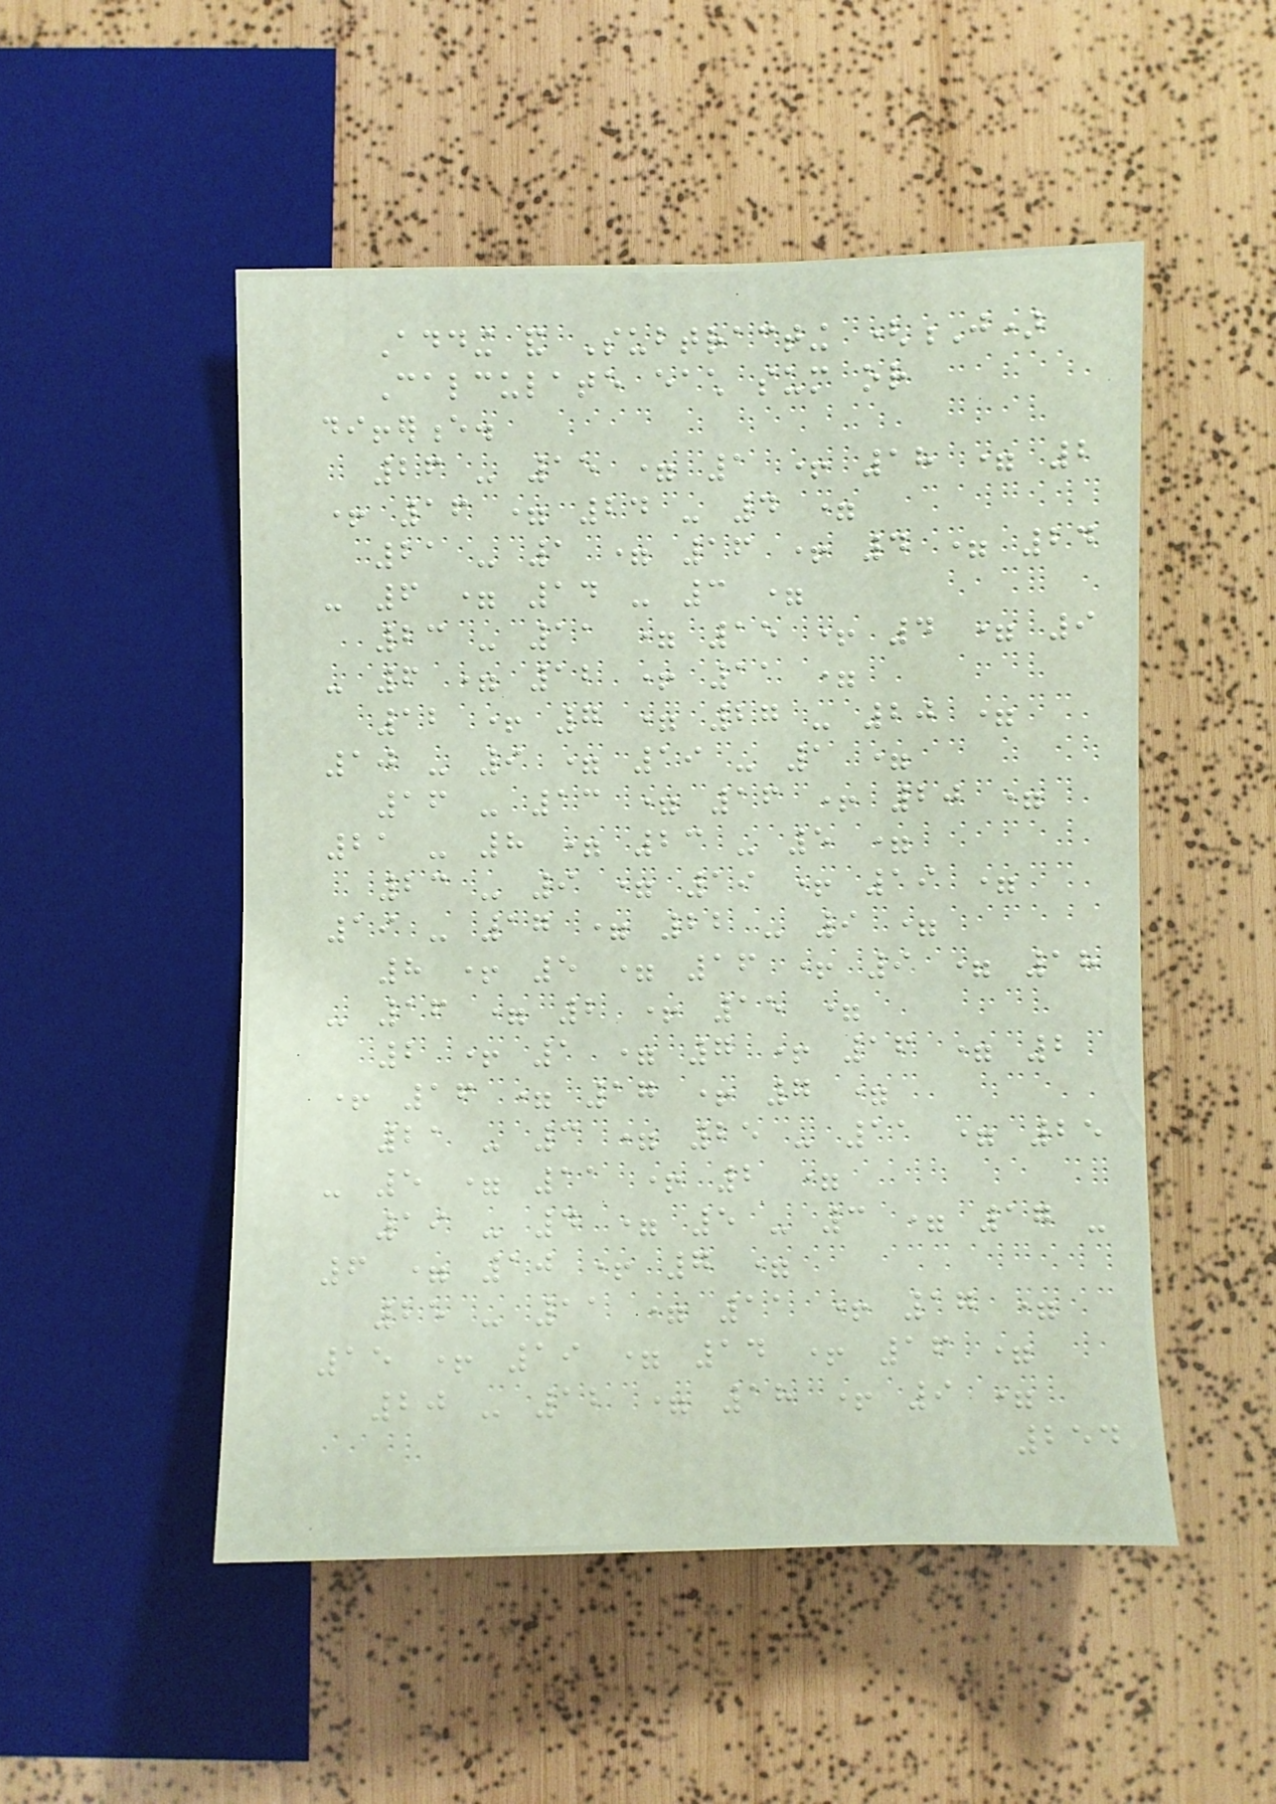Adding and Subtracting (J)
Calculate each sum or
difference.
26 - 15 = 1 + 18 = 2
+ 16 = 24 - 4 =
21 - 1 = 16 + 4 = 24
- 6 = 14 - 3 =
23 - 11 = 15 + 4 = 9
- 6 = 12 + 11 =
12 + 7 = 27 - 20 =
10 - 9 = 19 - 1 =
16 - 13 = 16 + 20 =
21 - 8 = 23 - 5 =
23 - 9 = 19 + 19 =
19 - 17 = 22 - 9 =
8 + 5 = 16 + 9 = 18
- 16 = 2 + 15 =
2 + 1 = 7 + 16 = 2
+ 16 = 17 + 7 =
21 - 3 = 25 - 11 = 25
- 5 = 11 + 2 =
19 - 4 = 5 - 3 = 17 -
6 = 10 + 7 =
25 - 11 = 11 + 17 =
15 + 19 = 14 + 16 =
20 - 12 = 18 + 9 =
254
